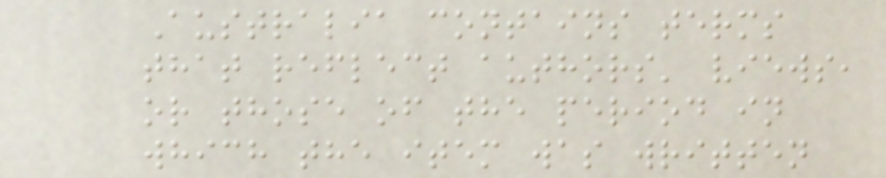Australia contains terms
that reflect authors' views,
or those of the period in
which the item was written
